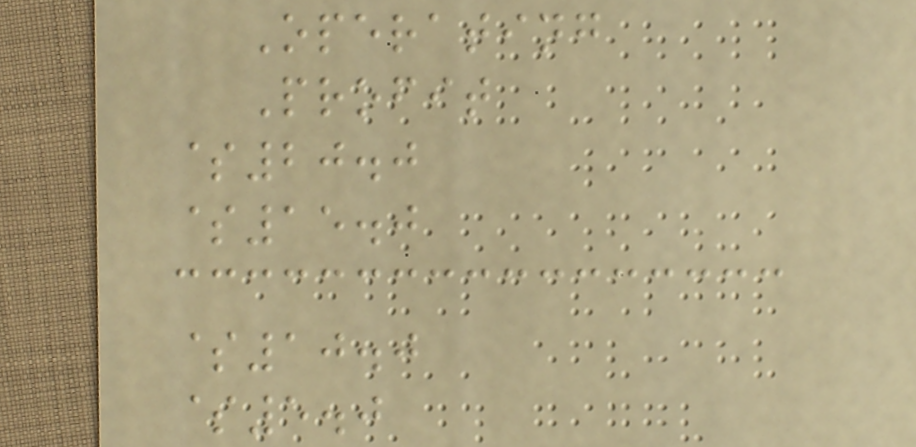Operating
Profit
$20.0
$15.0
$10.0
$5.0
